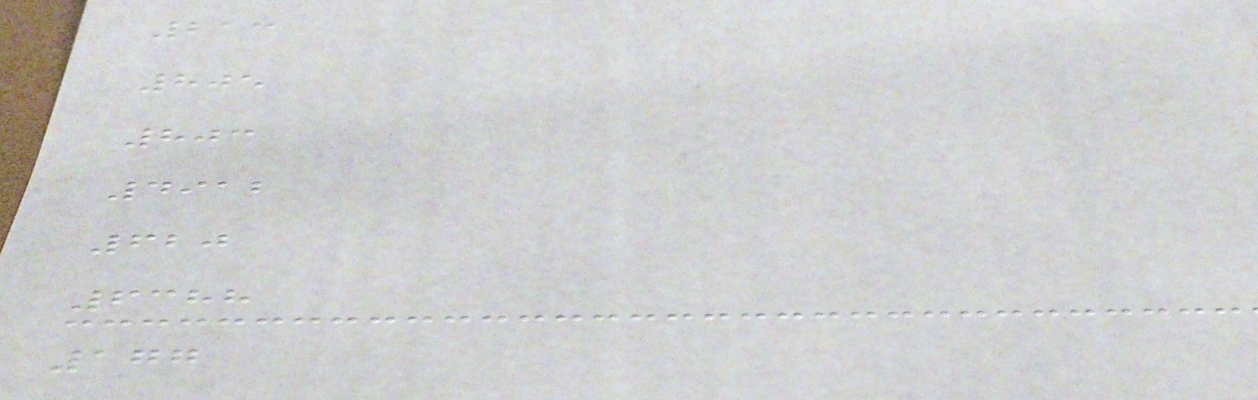213
805
803
4912
620
6388
177
